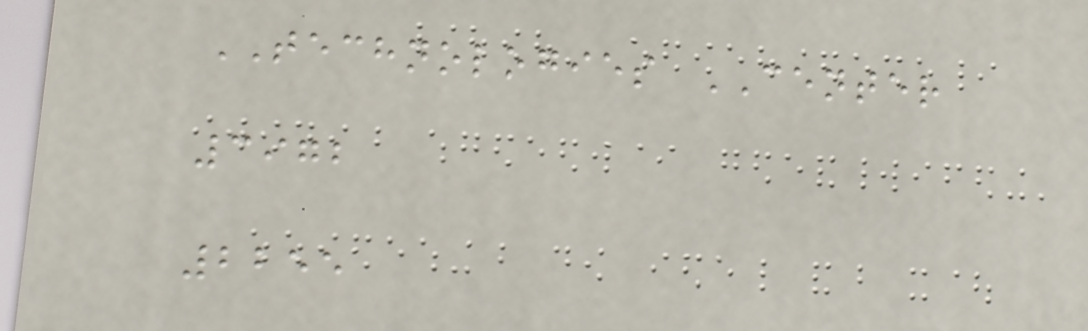TECHNOLOGIES CENTER
3972
2255
